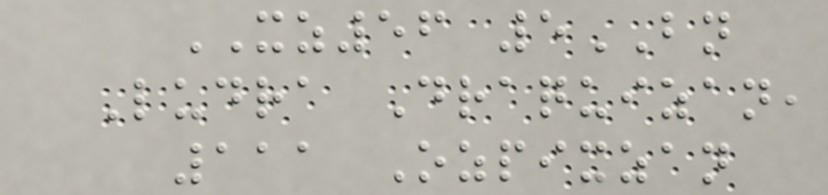XZ56 5BN
Ludra Draquizan,
111 Ozpixzan
